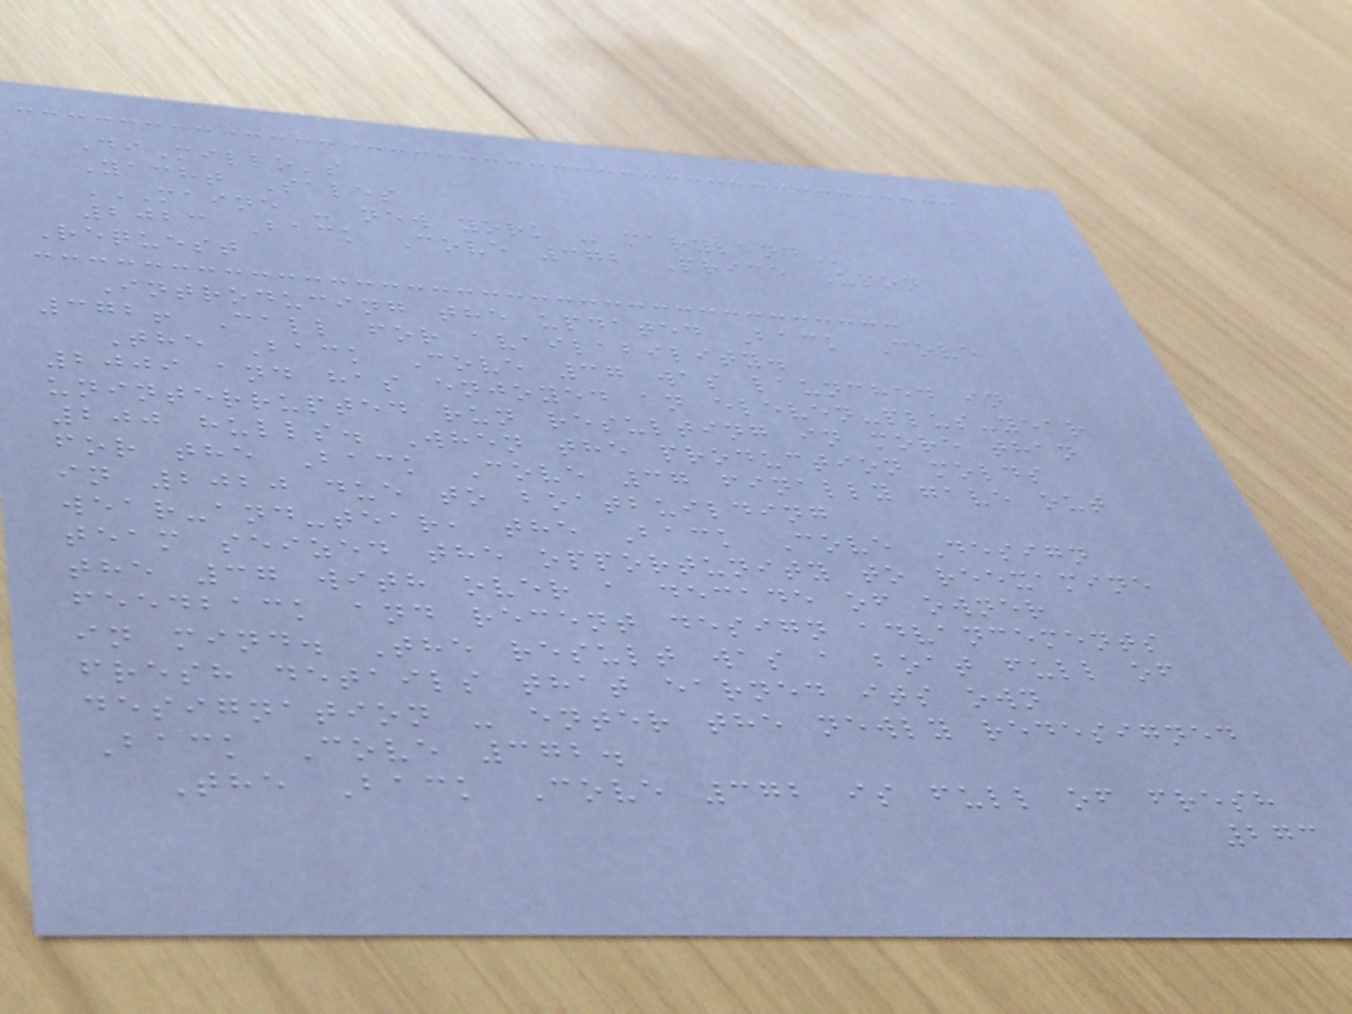DiMillo's
Yacht Sales
MAINE - NEW YORK - MARYLAND
2023 Back Cove 372 Price Upon
Request
Introducing the updated Back Cove
372! Call for availability.
The Back Cove 37 was launched in
2009 and has enjoyed an eleven-plus-year
uninterrupted run resulting in more than
200 hulls. When the production molds
for the Back Cove 37 finally gave out
in 2020 due to boatbuilding
wear-and-tear, the Back Cove Design
team seized the opportunity to reexamine
the 37 with over a decade of owner
feedback and recent design advancements
in mind. The result was a boat full of
fresh details that earned its own
designation - enter the newly redesigned
Back Cove 372.
The Back Cove 372 is full of fresh
273
